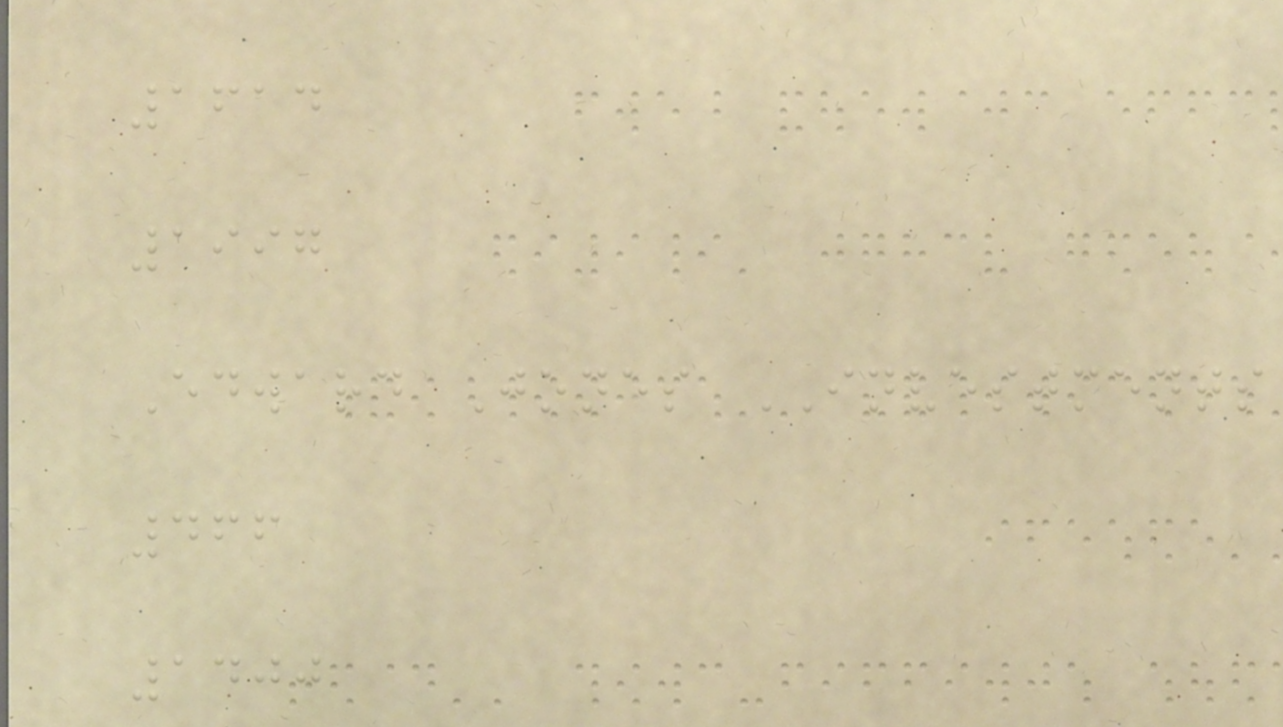1614
1997
Edward Jones INVESTMENTS
466
1400
